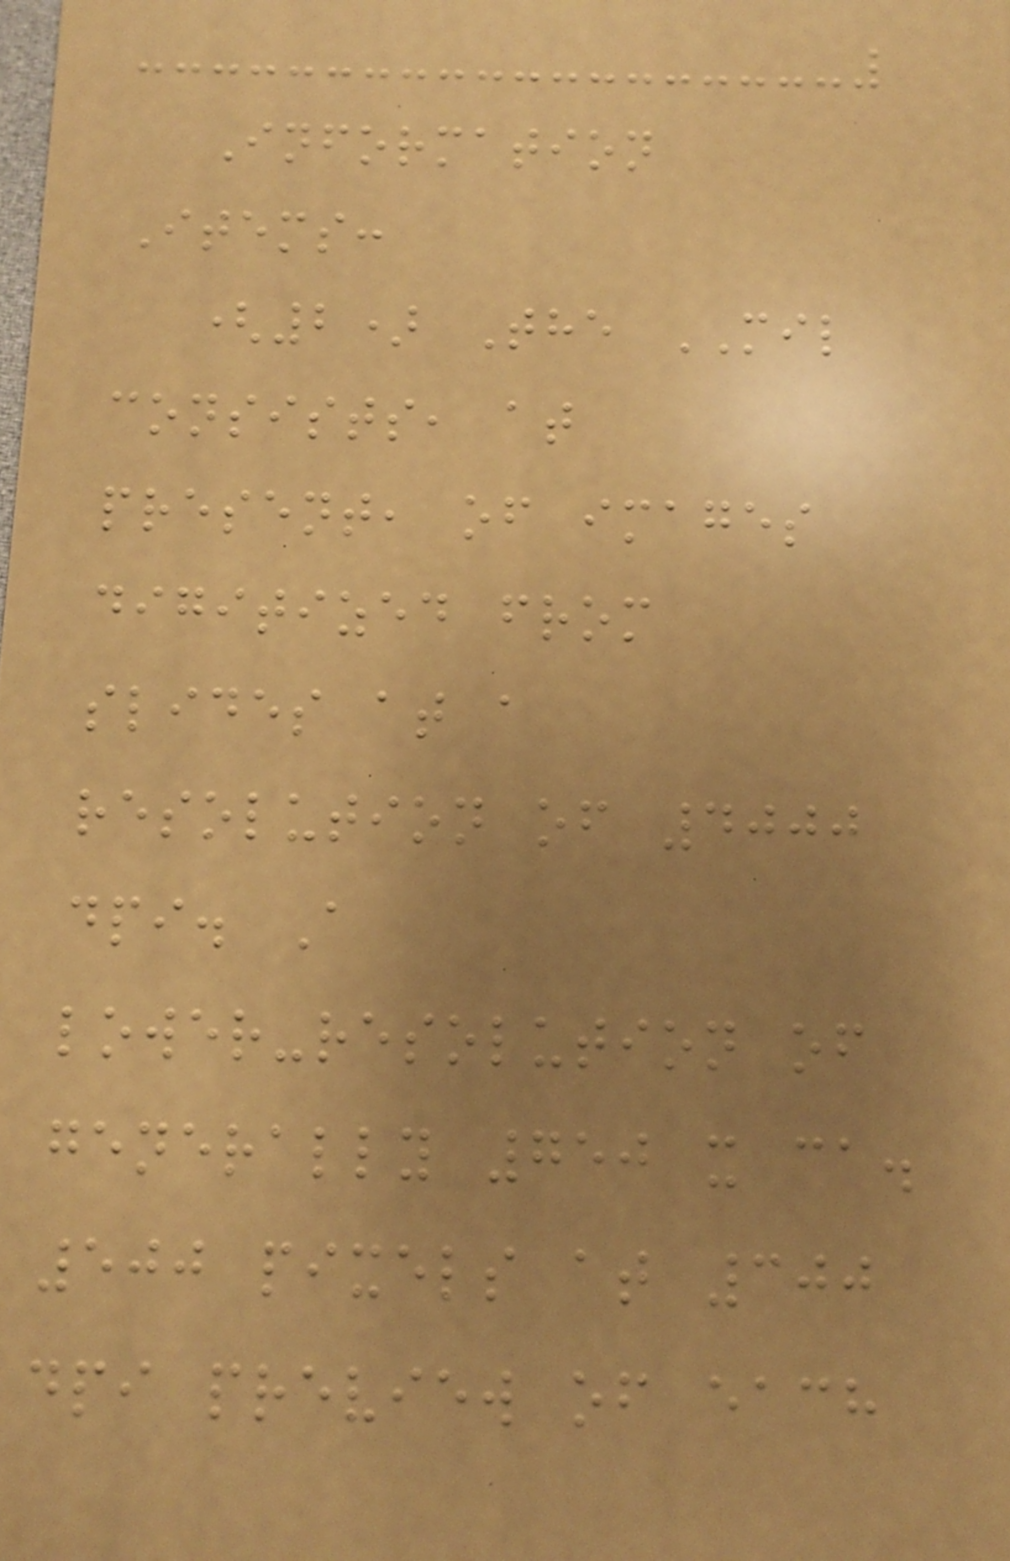Information
Items:
(2) The MIL
consists, at
present, of images
digitized from
slides at a
resolution of 4000
dpi. A
lower-resolution of
generally 750 x ca.
500 pixels at 300
dpi preview of each
